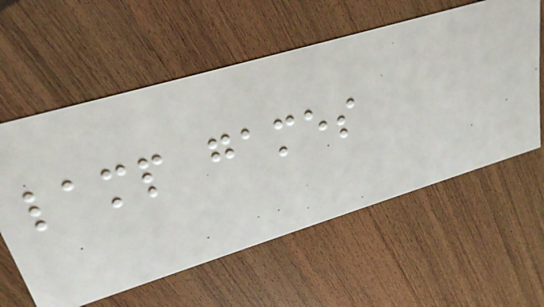lamp games
